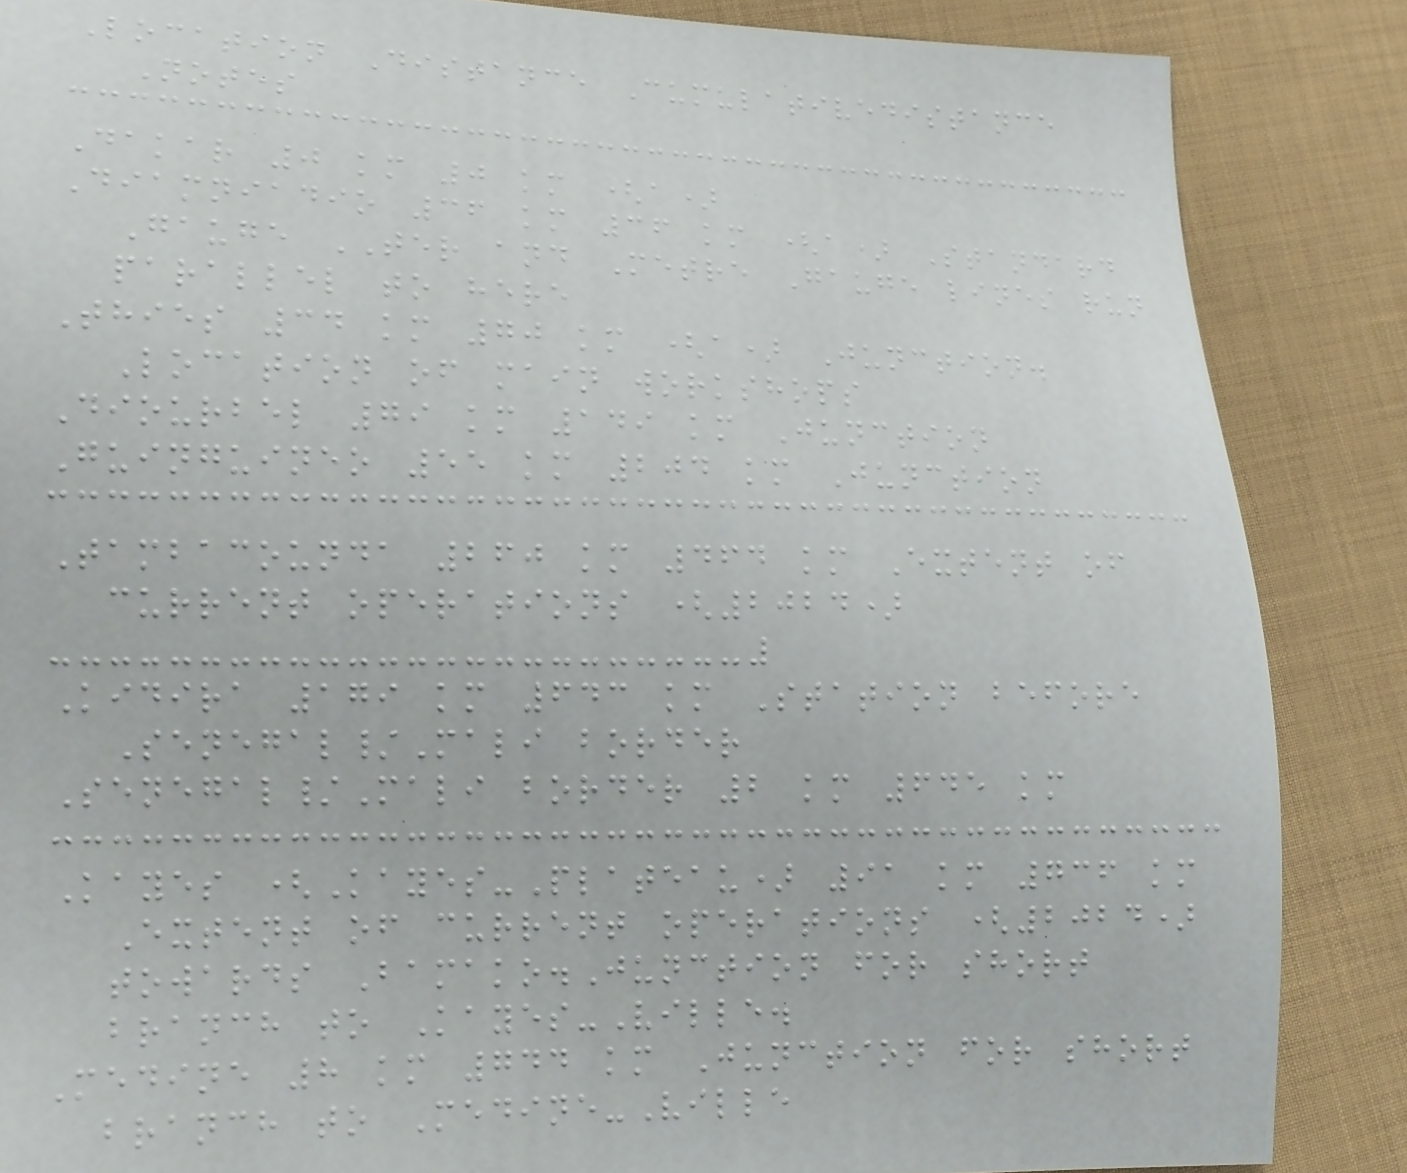Location Distance Cumulativedistance
Notes
Dakar 0 km 0 km (a)
Diamniadio 36 km 36 km (a) Standard
Gauge TER and Metre Gauge lines run
parallel to here
Thies 34 km 70 km (a) Junction.
Location of main workshops
Diourbel 79 km 149 km Junction
Guinguineo 55 km 204 km Junction
Tambacounda 260 km 464 km Extent of
current operations (2024)
Kidira 179 km 643 km Station before
Senegal/Mali border
Senegal/Mali border 2 km 645 km
Kayes (Kayes-Plateau) 91 km 736 km
Extent of current operations (2024)
towards Bamako.Junction for short
branch to Kayes-Ville.
Medine 8 km 744 km Junction for short
branch to Medine-Ville
